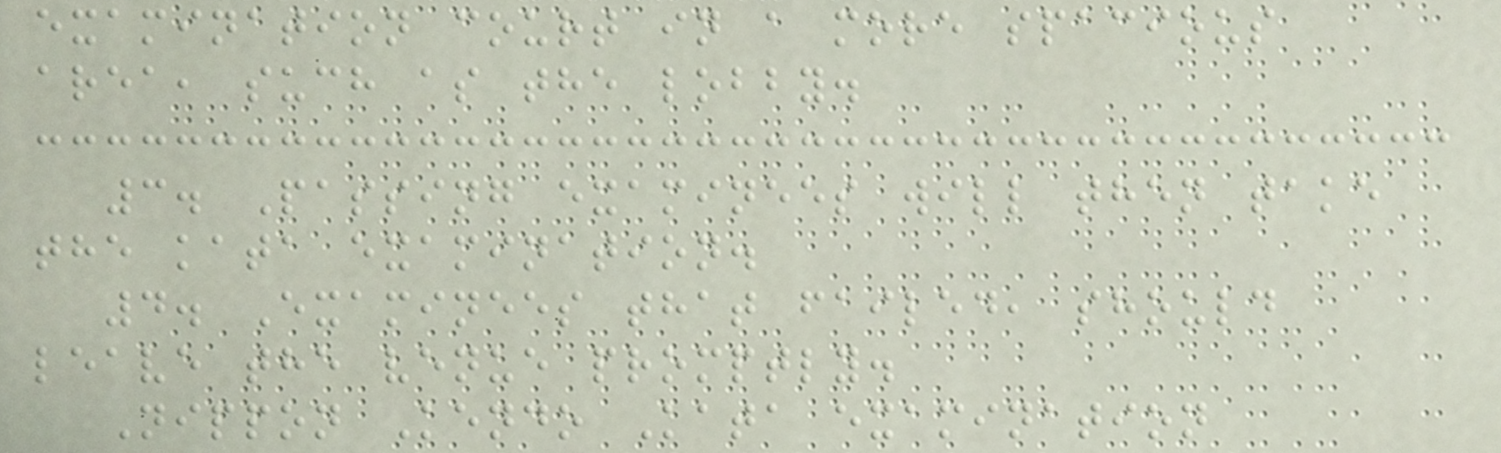examination court in a more spacious
area, such as the lobby.
3. Passing examinees will then take
the kata examination.
4. Examinees that failed, should
leave the venue promptly.
Nippon Kendo Kata examination
